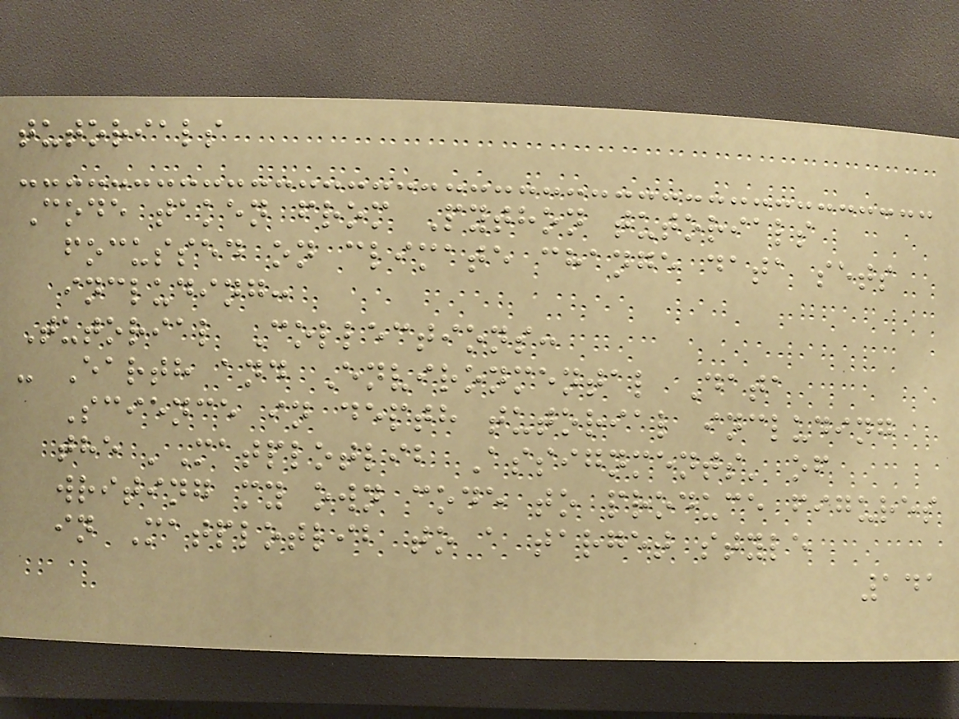tutorials
Code taken from Python tutorials
focussed on climate change data sets
including:
Tutorial Collections:
- Earth and Environmental Data
Science in depth tutorial including
the 'Matplotlib Assignments' of
writing my own code to produce figures
in Matplotlib to a target style
141
